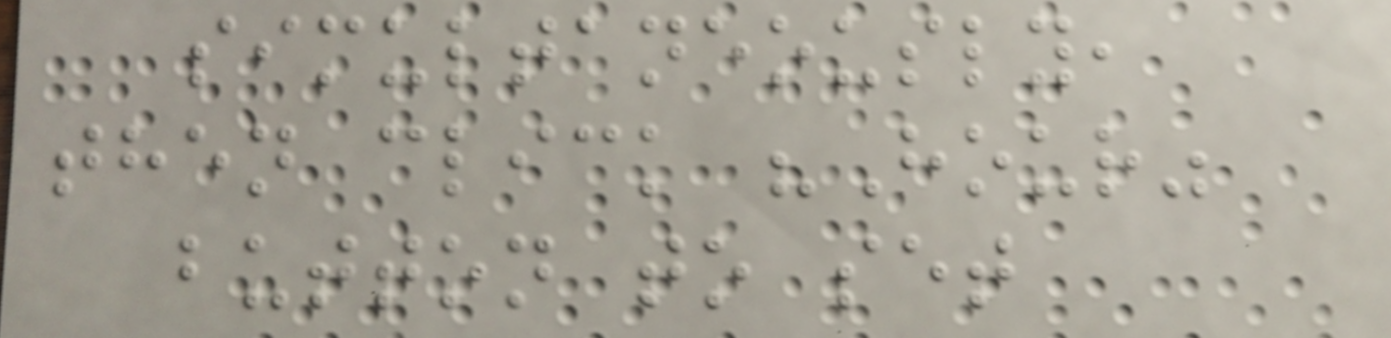simultaneously,
then click "Hour"
button to set
